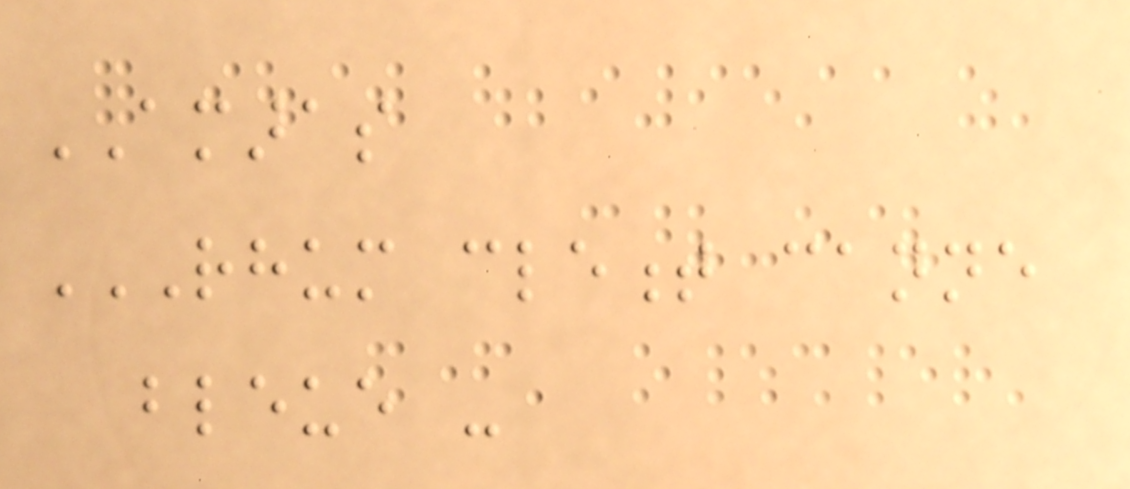AMARAS
RHUM CLEMENT CANNE
BLEUE -
